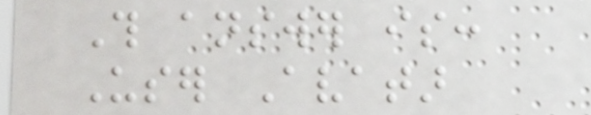This answer is:
User Avatar
